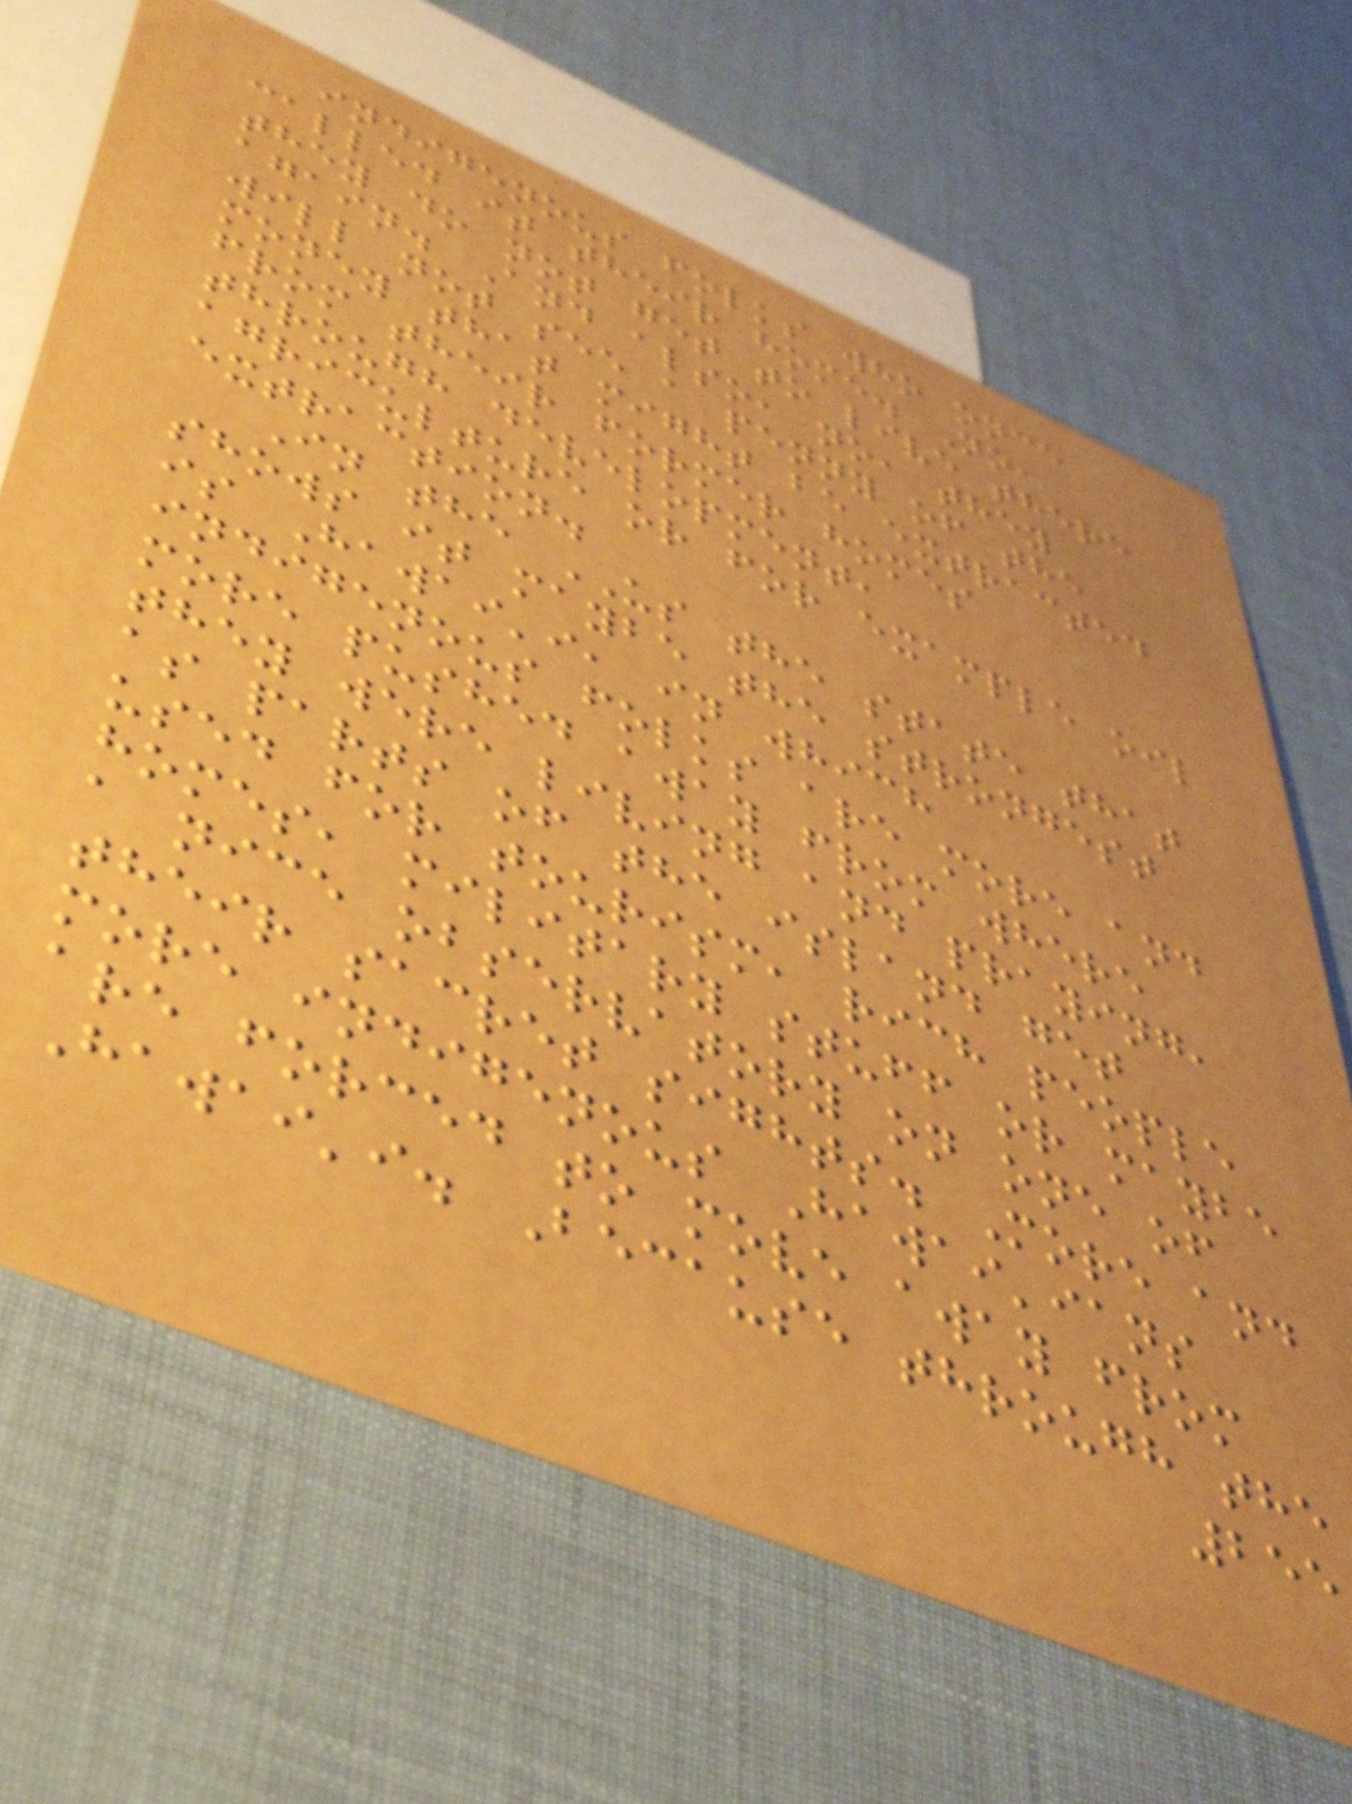indigenous folks who once
called it their home. No,
they do not get to live there
again. And also, no, they
will not see a penny of the
money that might be extracted
from their former homes
through development,
agriculture or for example oil
extraction.
In the US the state that
shows it maybe the strongest
is Hawai'i, in which
indigenous folks are more and
more pushed away from where
they were living and praying,
as parts of the island get
used for tourism, rich people
homes, military stuff or maybe
a nice observatory on one of
their sacret sights. More and
more indigenous Hawai'ians
are forced to move away from
Hawai'i. Because through the
255
